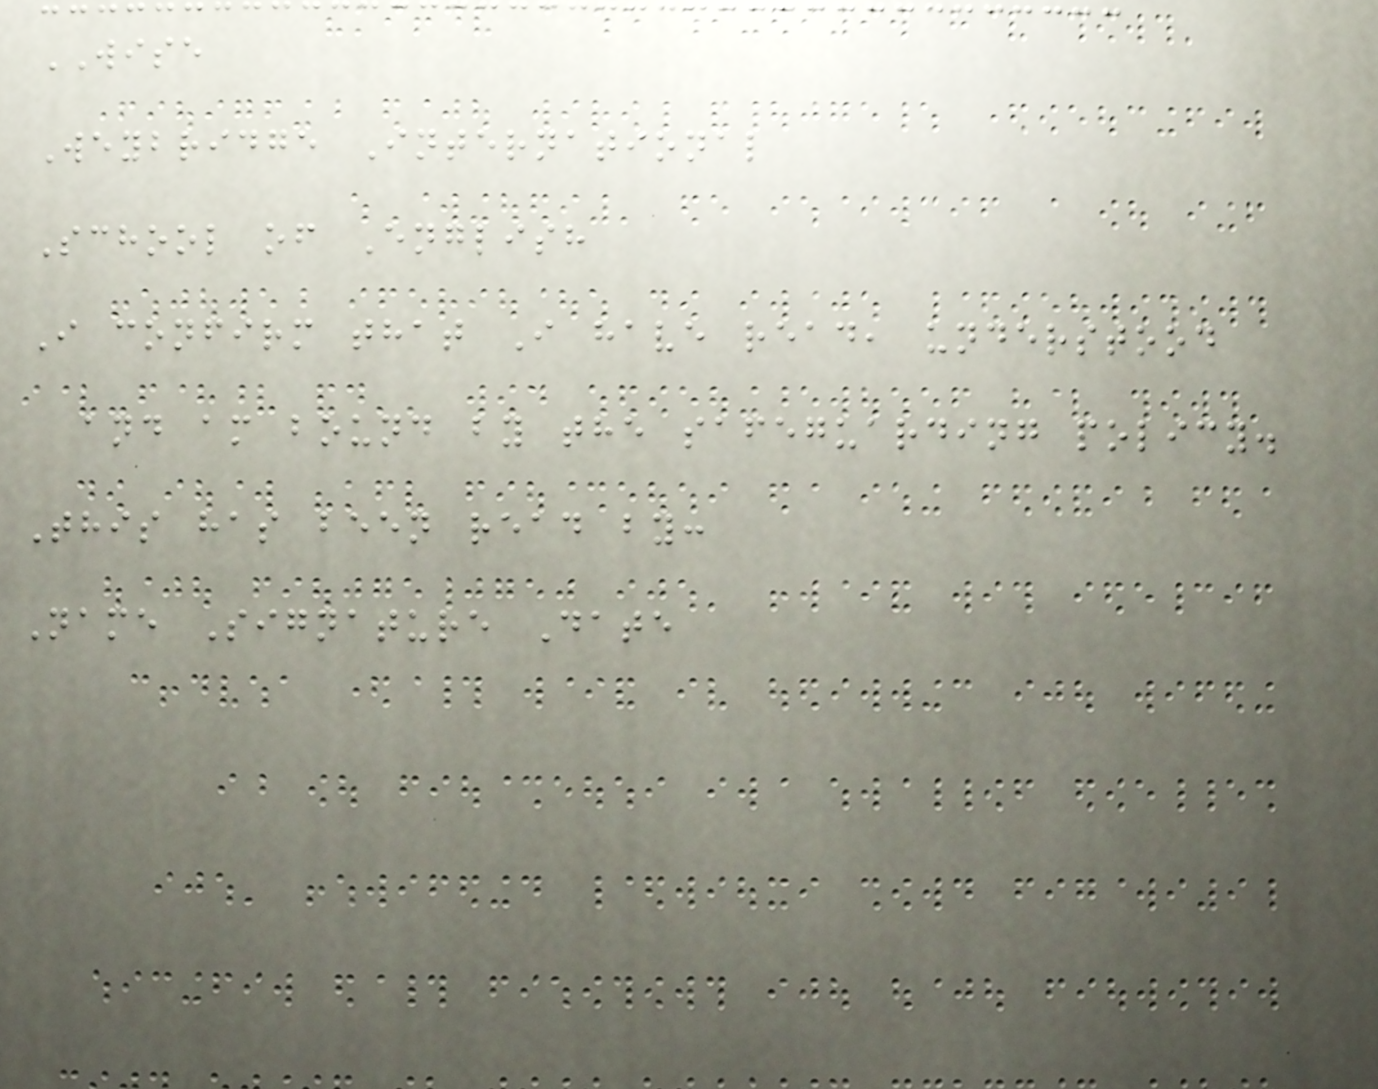WISE
Weybridge International
School of English
I confirm that I have read, understood
and am bound by the safeguarding policy.
This has been read by:
Name Signature Date
